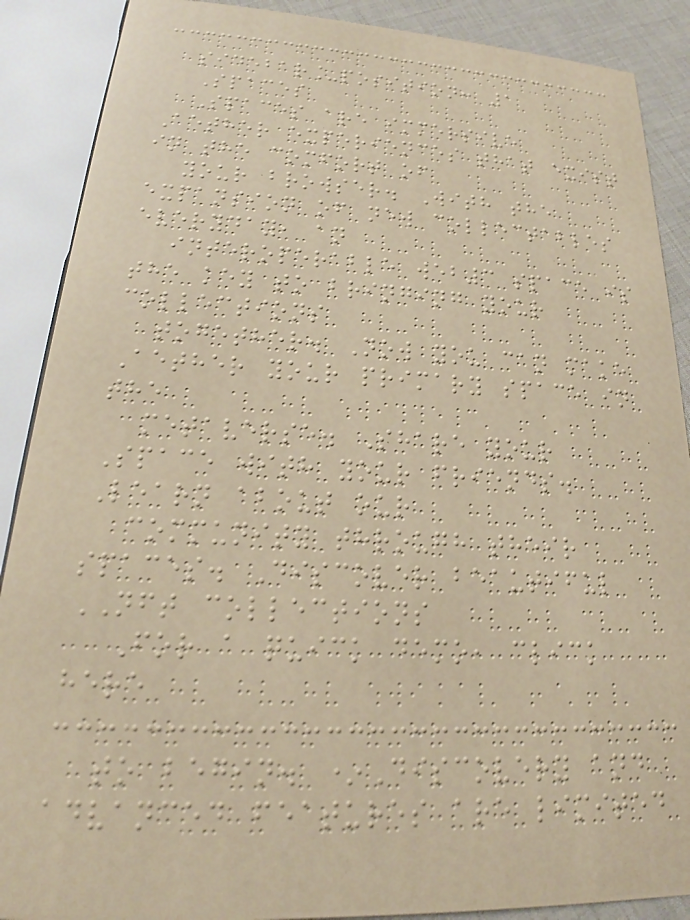sidebar_position: 1
Spaces
Spaces are immersive
Aether experiences that exist
in the comfort of
your browser. With the
expansion of new collectables
everyday, an
interoperable web3 space is
the key to bringing your
collections
together. Now you can make
Aether your primary space in
the
metaverse. Share your
Space with your friends.
Learn about our
community through their
spaces. Discover beautiful
NFT collections
For a quick demo, click
here
to begin. *Discovery and
advanced features are limited
